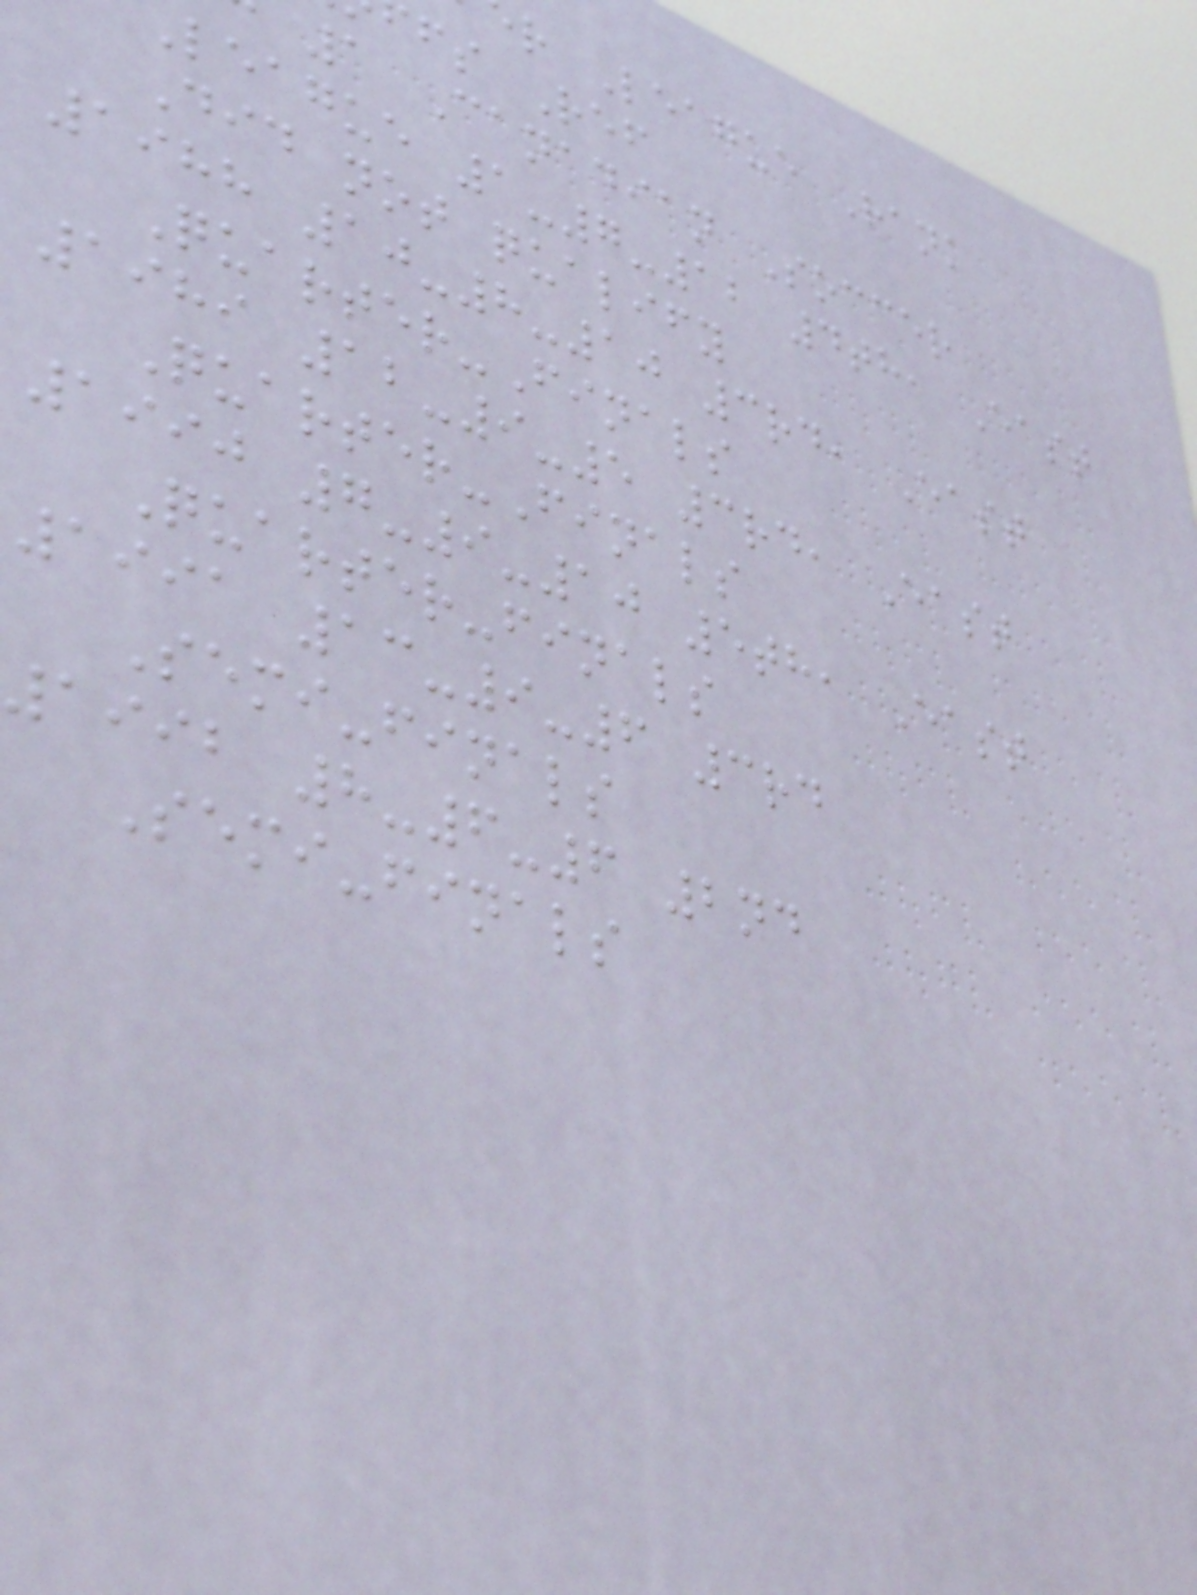r League Rank
fs Ref
1 Canadian Soccer
league 1-7-12 4th, East
Did not qualify
1988 10-8-10 3rd, East
Quarter-Finals
1989 12-9-5 3rd, East
Quarter-Finals
1990 7-9-10 5th, East
Quarter-finals
1991 13-9-6 3rd
Semi-finals
1992 8-6-6 2nd
Semi-finals
